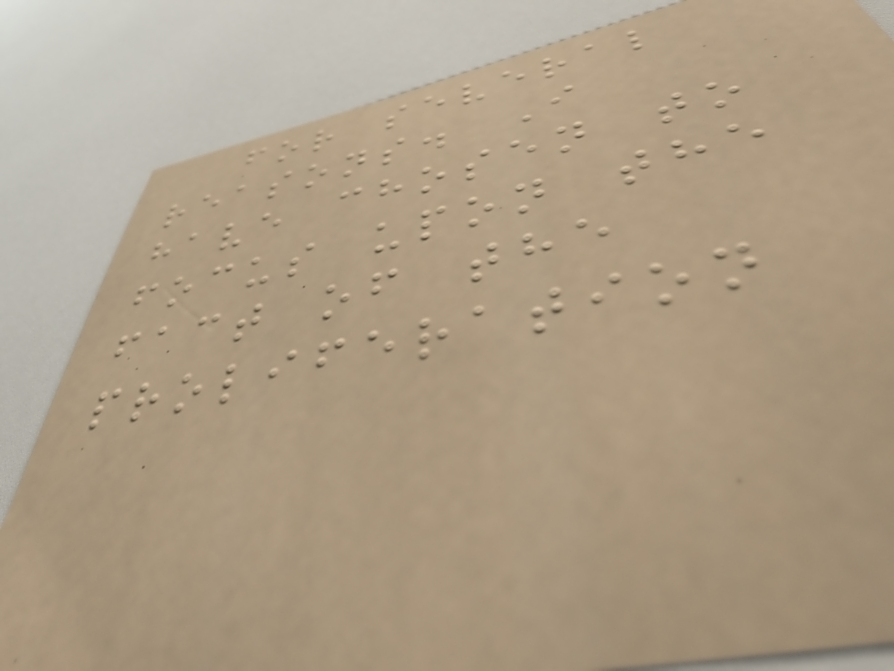for several
reasons. I
have chosen to
focus upon the
fact of the
proliferation
